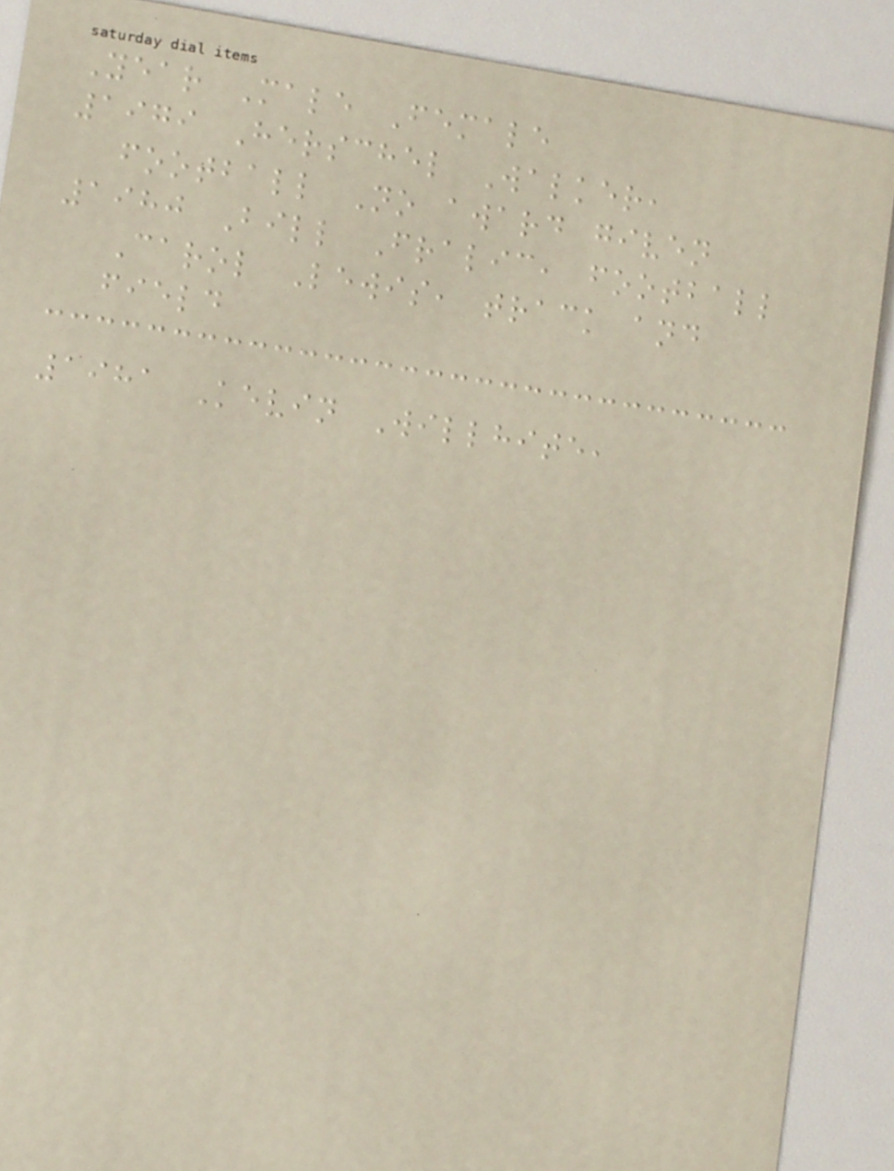Year Male Female
1979 Herschel Walker,
football No award given
1980 Bill Fralic, football
Carol Lewis, track and
field
1981 Kevin Willhite,
